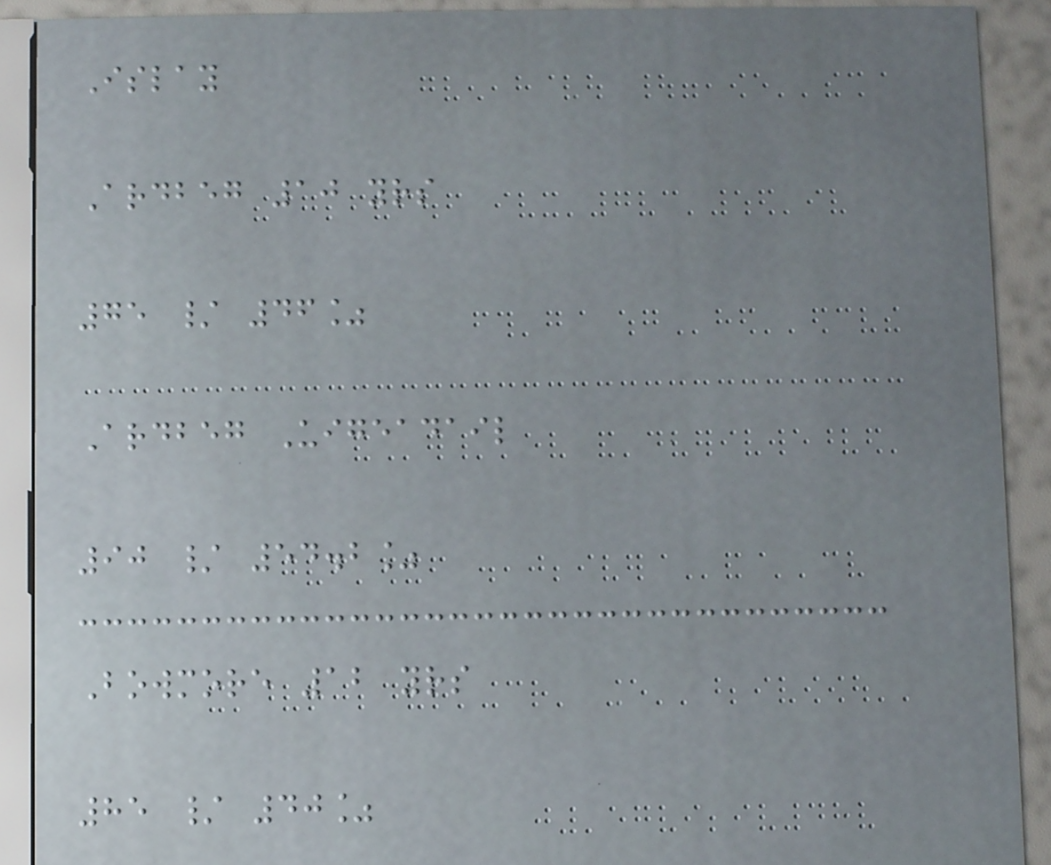Islay
Ardbeg 10 yrs
75 / 46%
Ardbeg Uigeadail
90 / 54.2%
Bowmore 12 yrs
85 / 40%
